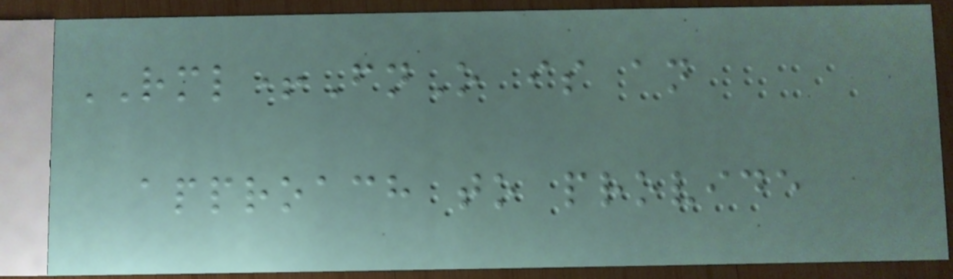RML+FnO is an
approach to provide
